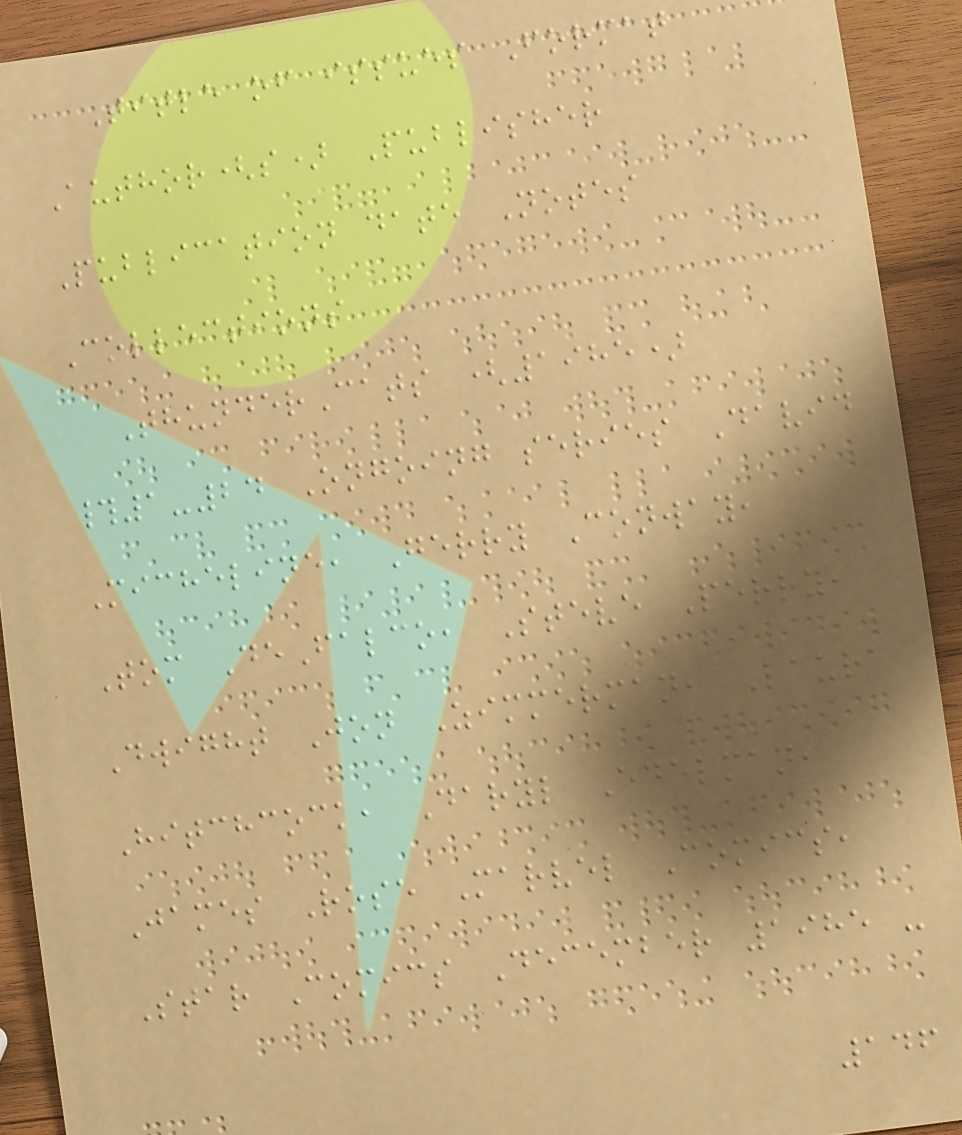Title of issues Format
Author(s) Publisher
Publication date Notes
Collections
ThunderCats (1985)
#1-24 Ongoing series David
Micheline, Gerry Conway,
Tom DeFalco, Steve Perry,
Dwight Jon Zimmerman, Laura
Hitchcock, Daryl Edelman,
James Rose Marvel Comics,
Star Comics December 1985 -
146
